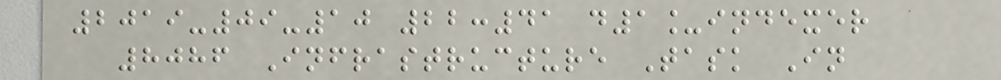2019-09-10 22:41 d1_indexer
8086 Infrastructure Task In
